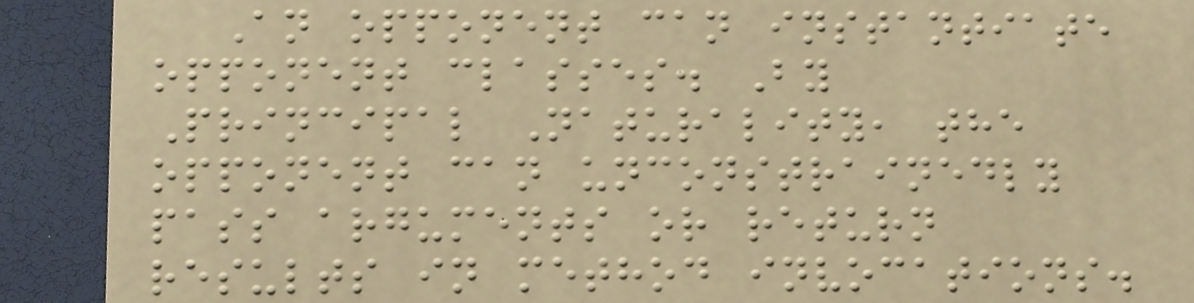An opponent can instantiate
opponent classes. By
Principal Naturality, the
opponent can unconstrainedly
pass arguments or return
results in method invocations.
